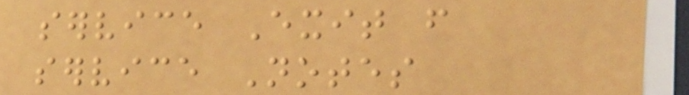service Exit from
service Notes
